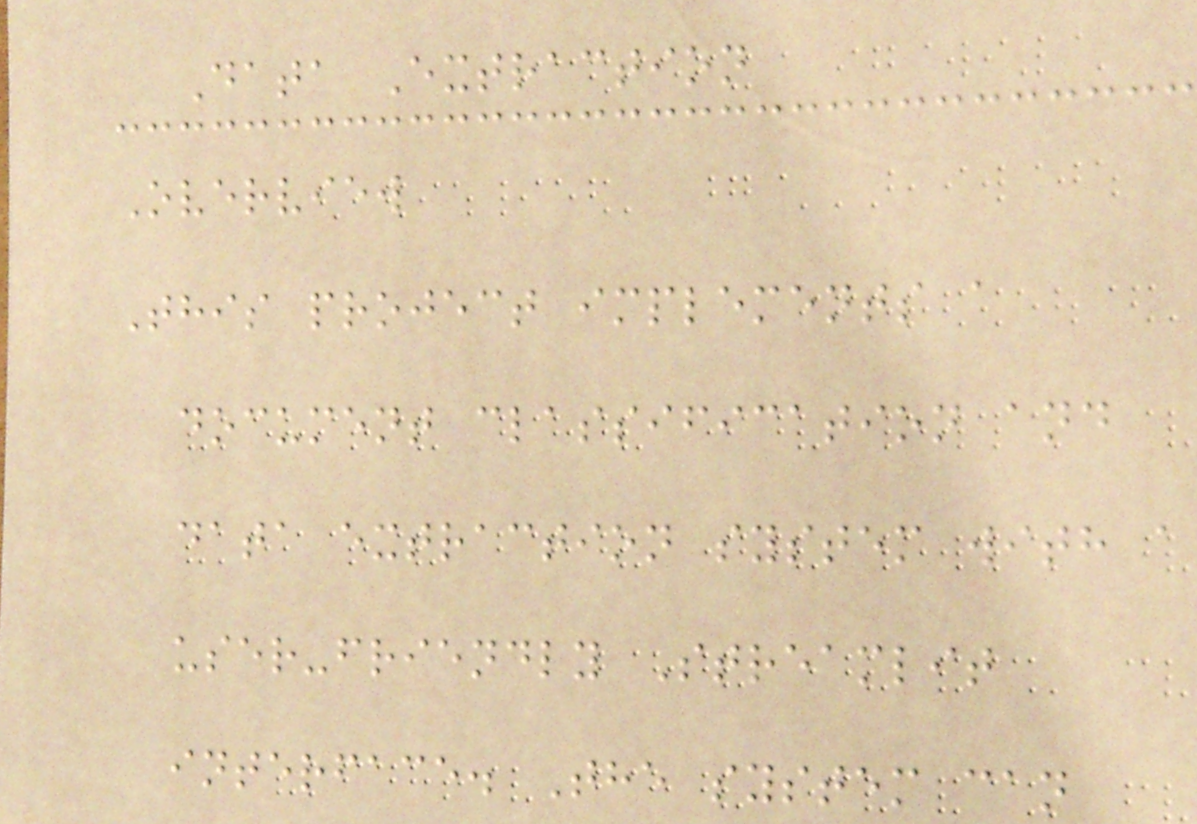Data Extraction
Overview
This project implements a
document classification and
data extraction system with a
user-friendly Streamlit
interface. The system can
